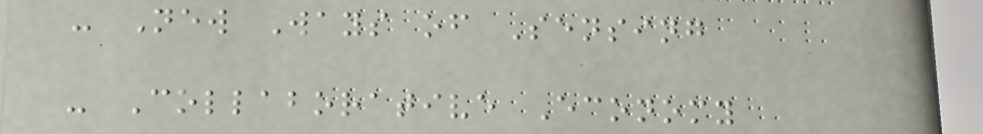- New Ways of Sensing
- Collaborative Economy
